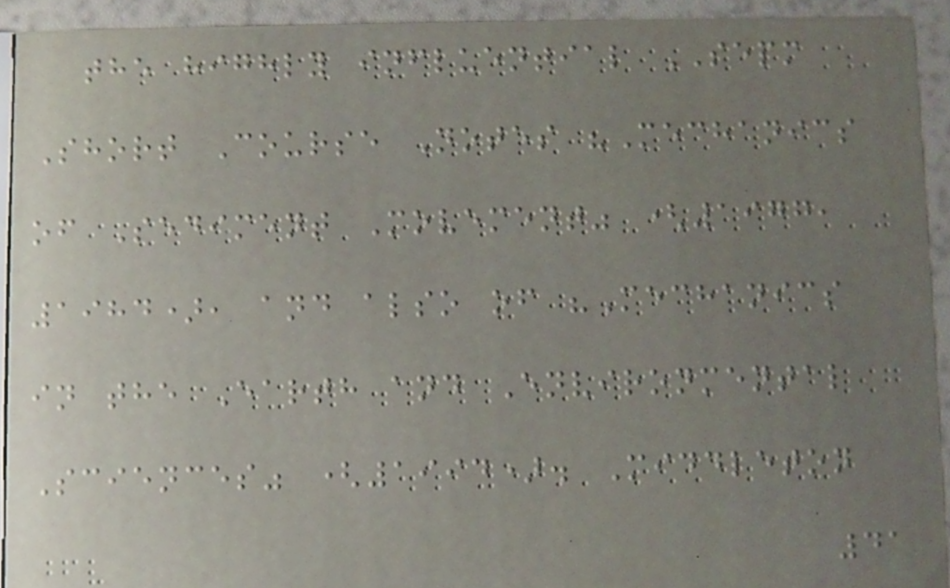the highly influential SEPM
Short Course Notes "Mechanics
of Sediment Movement" (1977,
1984), and also of "Mechanics
in the Earth and Environmental
Sciences" (1994). Middleton
41
